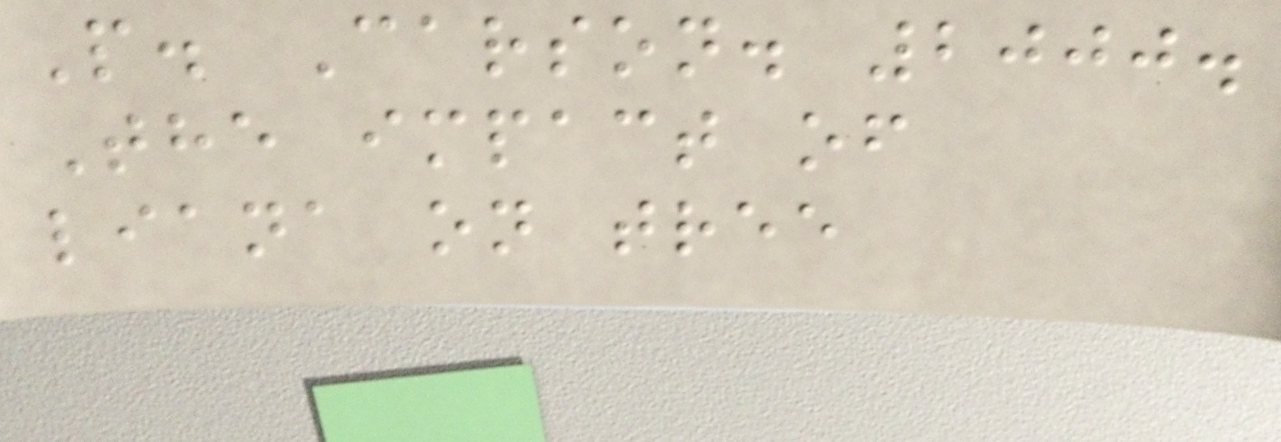P. Carson. 2000.
The impact of
liana on tree
